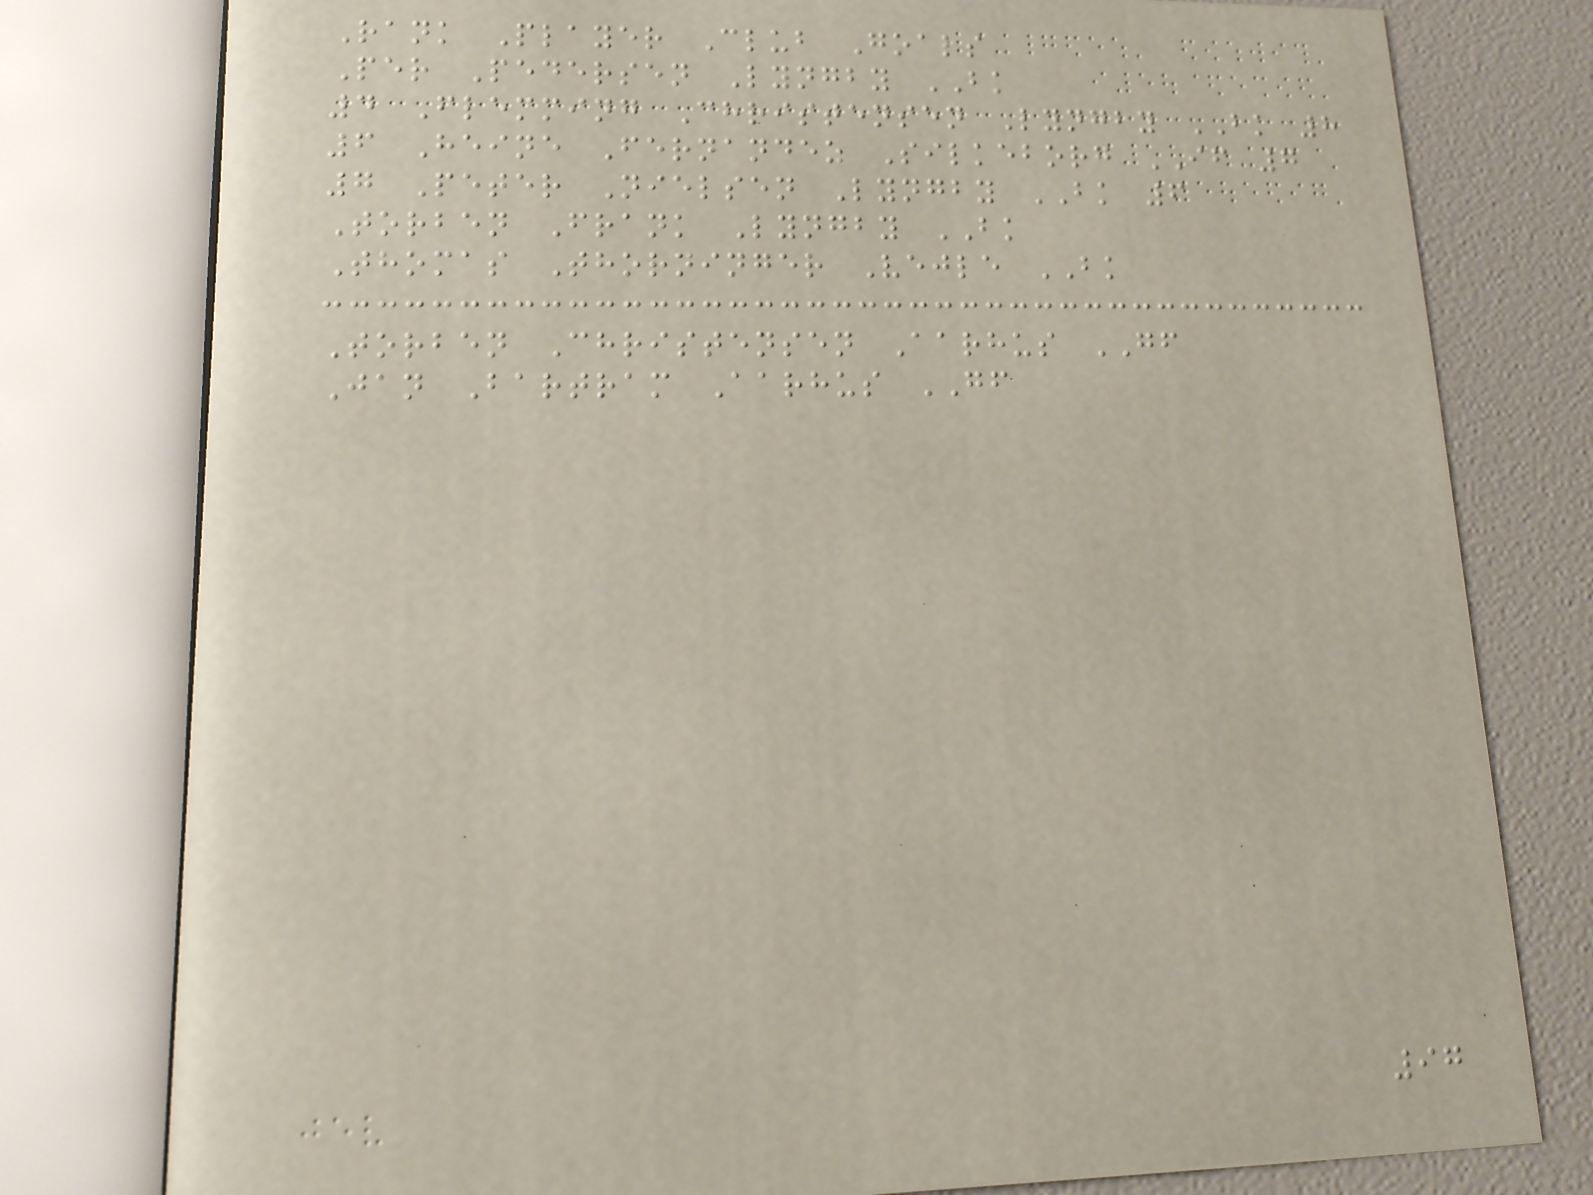Rank Player Club Goals
Per Pedersen Lyngby BK
4 Flemming Christensen Lyngby BK 8
6 Heine Fernandez Silkeborg IF 7
7 Peter Nielsen Lyngby BK 6
Torben Frank Lyngby BK
Thomas Thorninger Vejle BK
Torben Christensen Aarhus GF
Jan Bartram Aarhus GF
97
